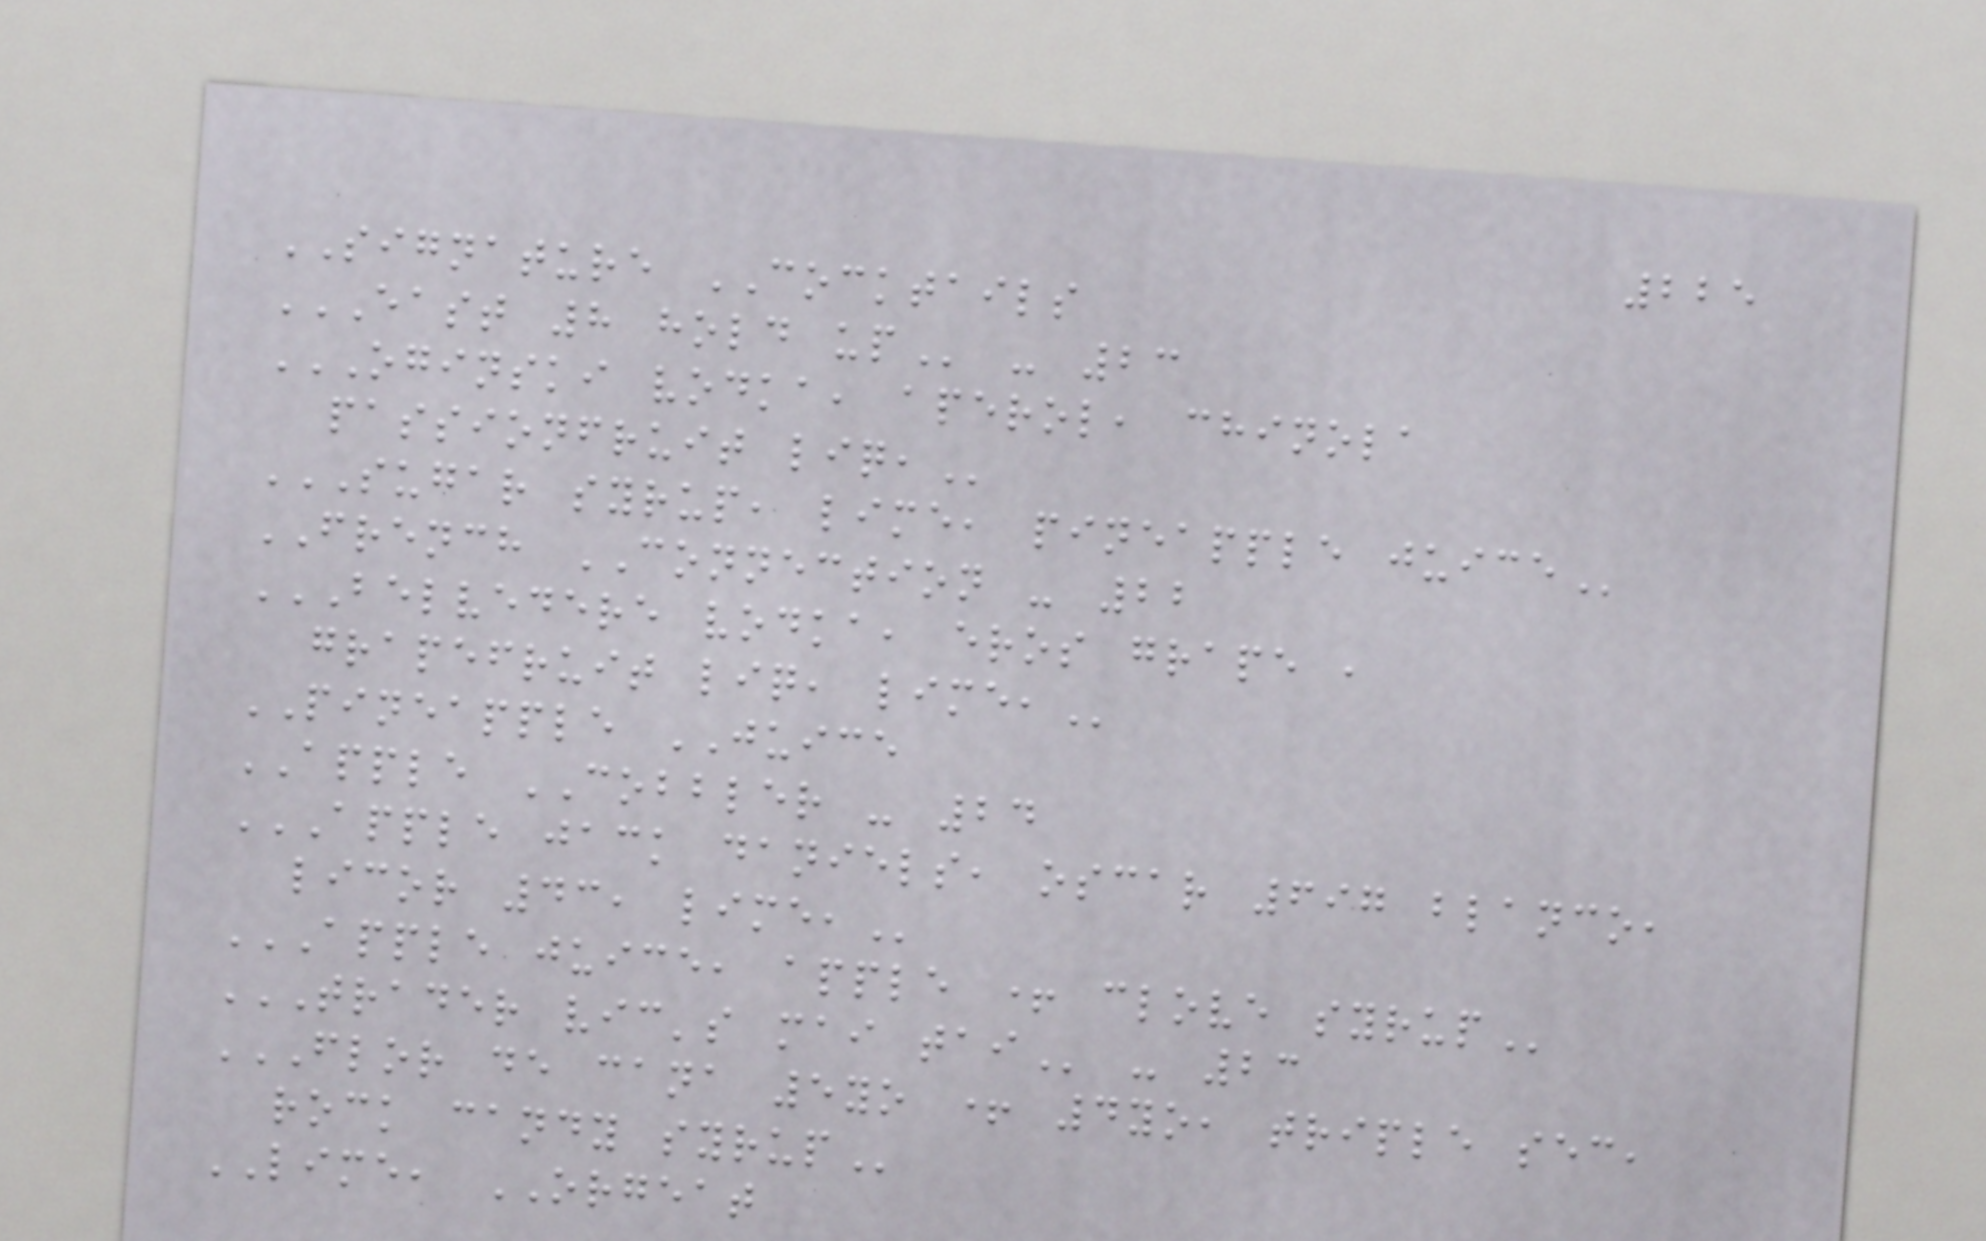225
SIGNATURE COCKTAILS
EAST 8 HOLD UP - 23
OGINSKI VODKA, APEROL, CHINOLA
PASSIONFRUIT LIQ,
SUGAR SYRUP, LIME, PINEAPPLE JUICE
FRENCH CONNECTION - 22
BELVEDERE VODKA, EROS GRAPE ,
GRAPEFRUIT LIQ, LIME,
PINEAPPLE JUICE
APPLE COBBLER - 24
APPLE JACK DANIELS, OSCAR 697 BLANCO,
LICOR 43, LIME,
APPLE JUICE, APPLE + CLOVE SYRUP
TRADER VIC'S MAI TAI - 23
FLOR DE CANA 5YO + 4YO, TRIPLE SEC,
ROCK CANDY SYRUP
LIME, ORGEAT
